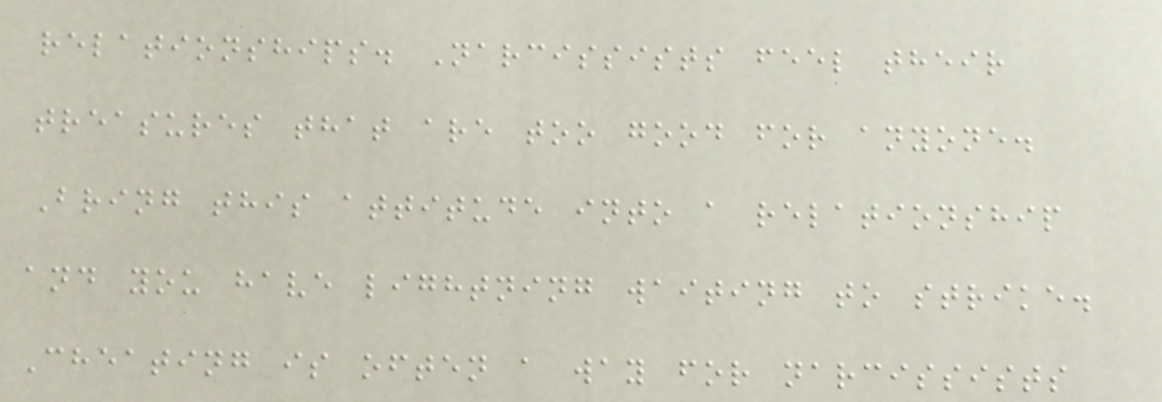relationships. Narcissists feel their
treasures that are too good for anyone.
Bring this attitude into a relationship
and you have lightning waiting to strike.
Cheating is often a way for narcissists
